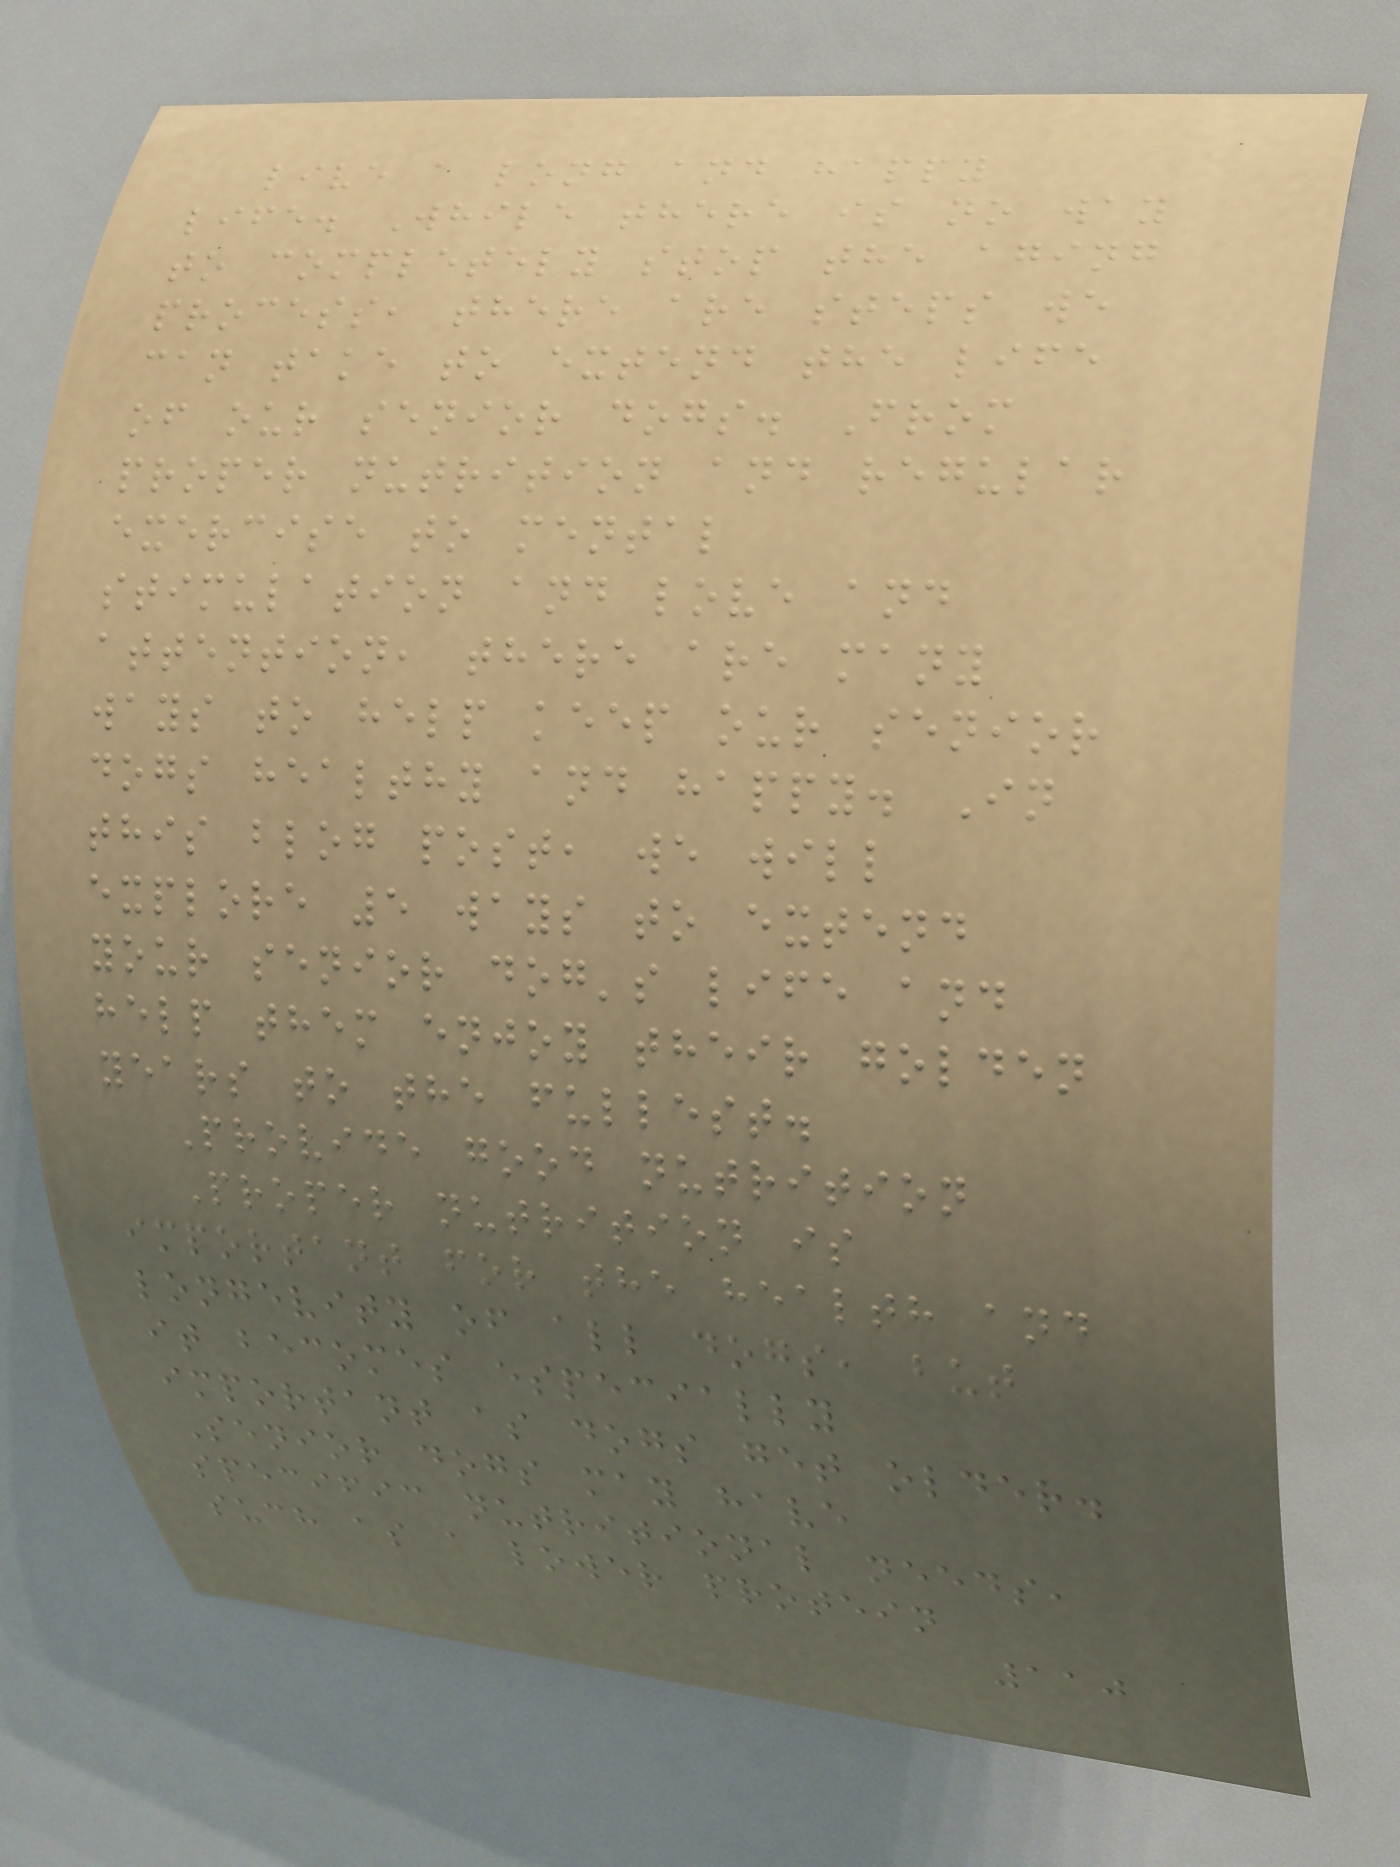live a long and happy
life. While there is no way
to completely stop the aging
process, there are steps we
can take to extend the life
of our senior dogs. From
proper nutrition and regular
exercise to mental
stimulation and love and
attention, there are many
ways to help keep our senior
dogs healthy and happy. In
this blog post, we will
explore 5 ways to extend
your senior dog's life and
help them enjoy their golden
years to the fullest.
Provide good nutrition
Proper nutrition is
important for the health and
longevity of all dogs, but
it becomes especially
important as dogs get older.
Senior dogs may have
specific nutritional needs,
such as a lower protein
110
